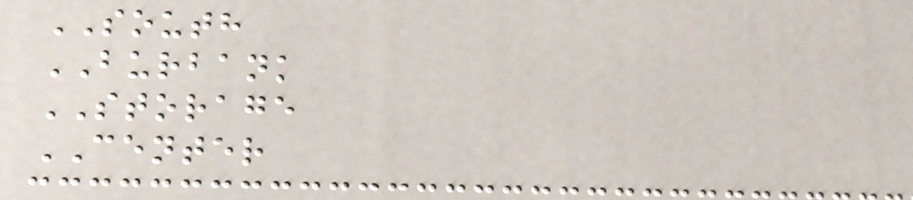SOUTH
BURBANK
STORAGE
CENTER
